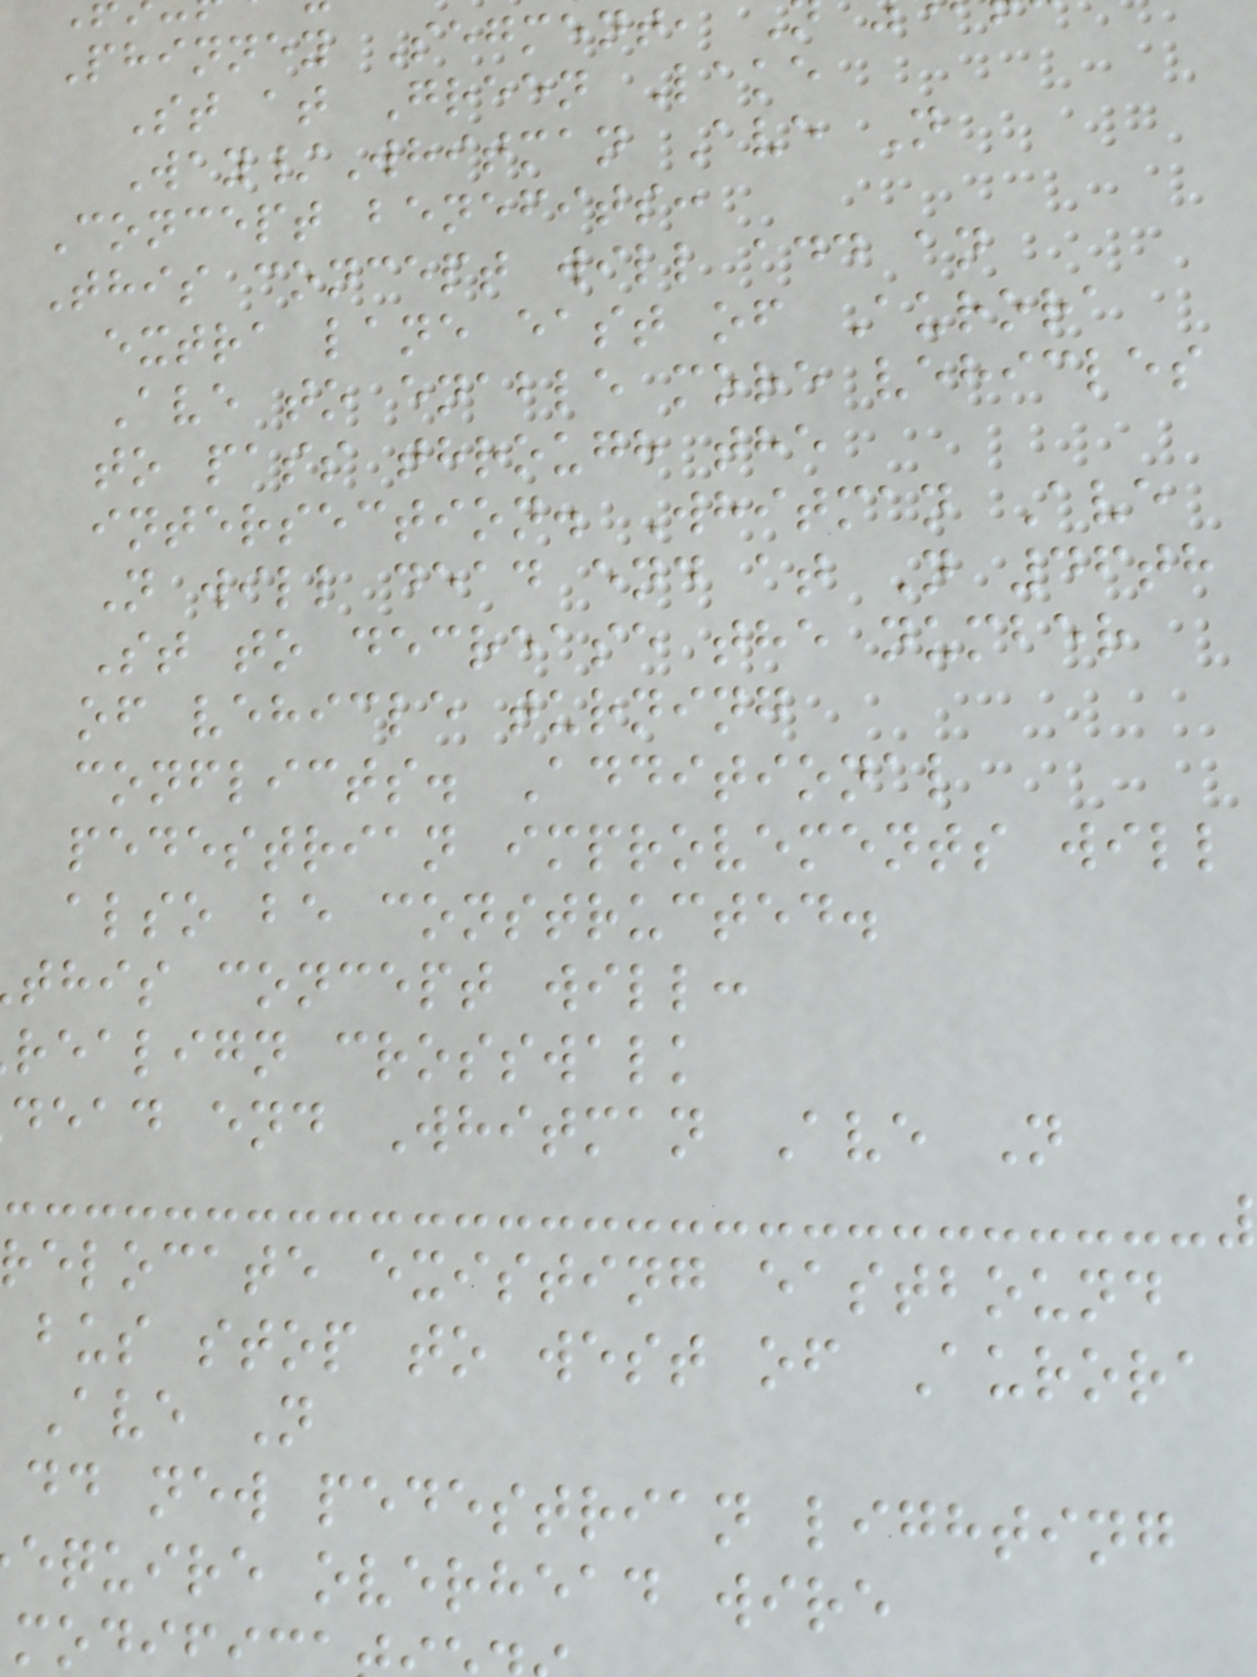Phinney Segment,
St at Green Lake
Way/Whitman Ave N
Concept benefits:
This concept will add an
extra lane east of Aurora
Ave to enable more vehicles
to pass through the
intersection. Whitman Ave
N will dead end at N 46th
St to decrease the number
of vehicle turning
conflicts. Additional
pedestrian improvements will
also be constructed.
this concept will:
realign crosswalk
dead end Whitman Ave N
relocate existing eastbound
bus stop to west of Aurora
Ave N
dd new pedestrian lighting
equire overhead wire
modi
